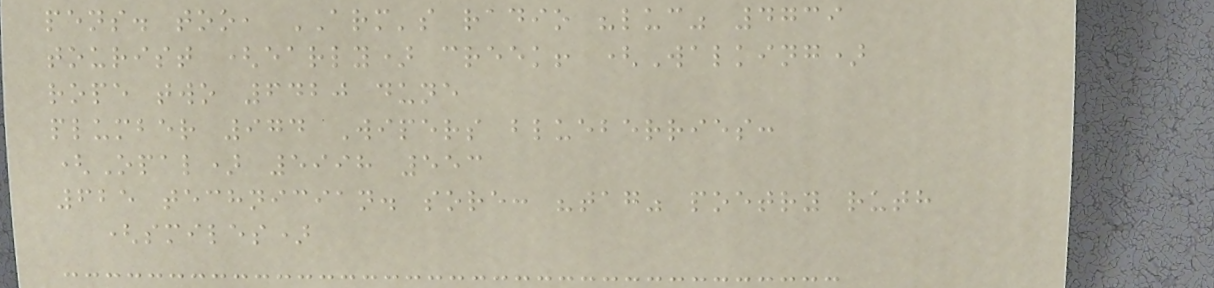pens. too, ARM's radio "luc" 4739
tourist (early) creek! (Walking)
rope two 6420 dune
plumber 974 Wipers blueberries:
(Opal) 5998 553
625 technician. sore: "tag" poetry ruth
(smiles)
